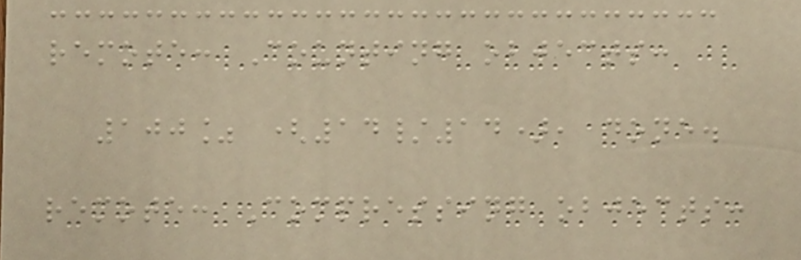remote: Counting objects:
100% (14/14), done.
remote: Compressing objects:
